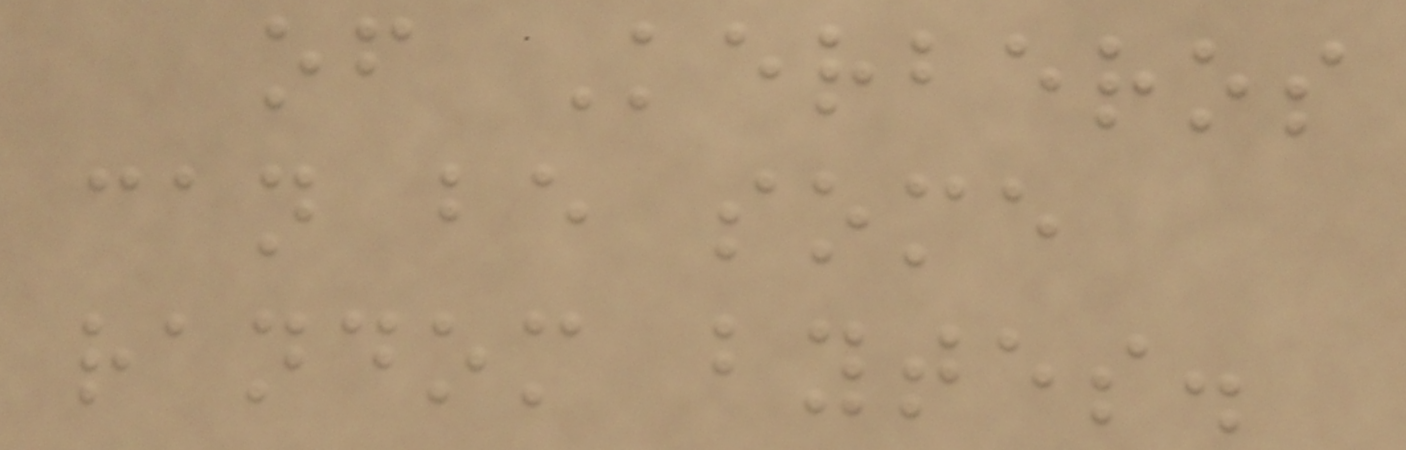of Kerberos
can be some
random bytes.
